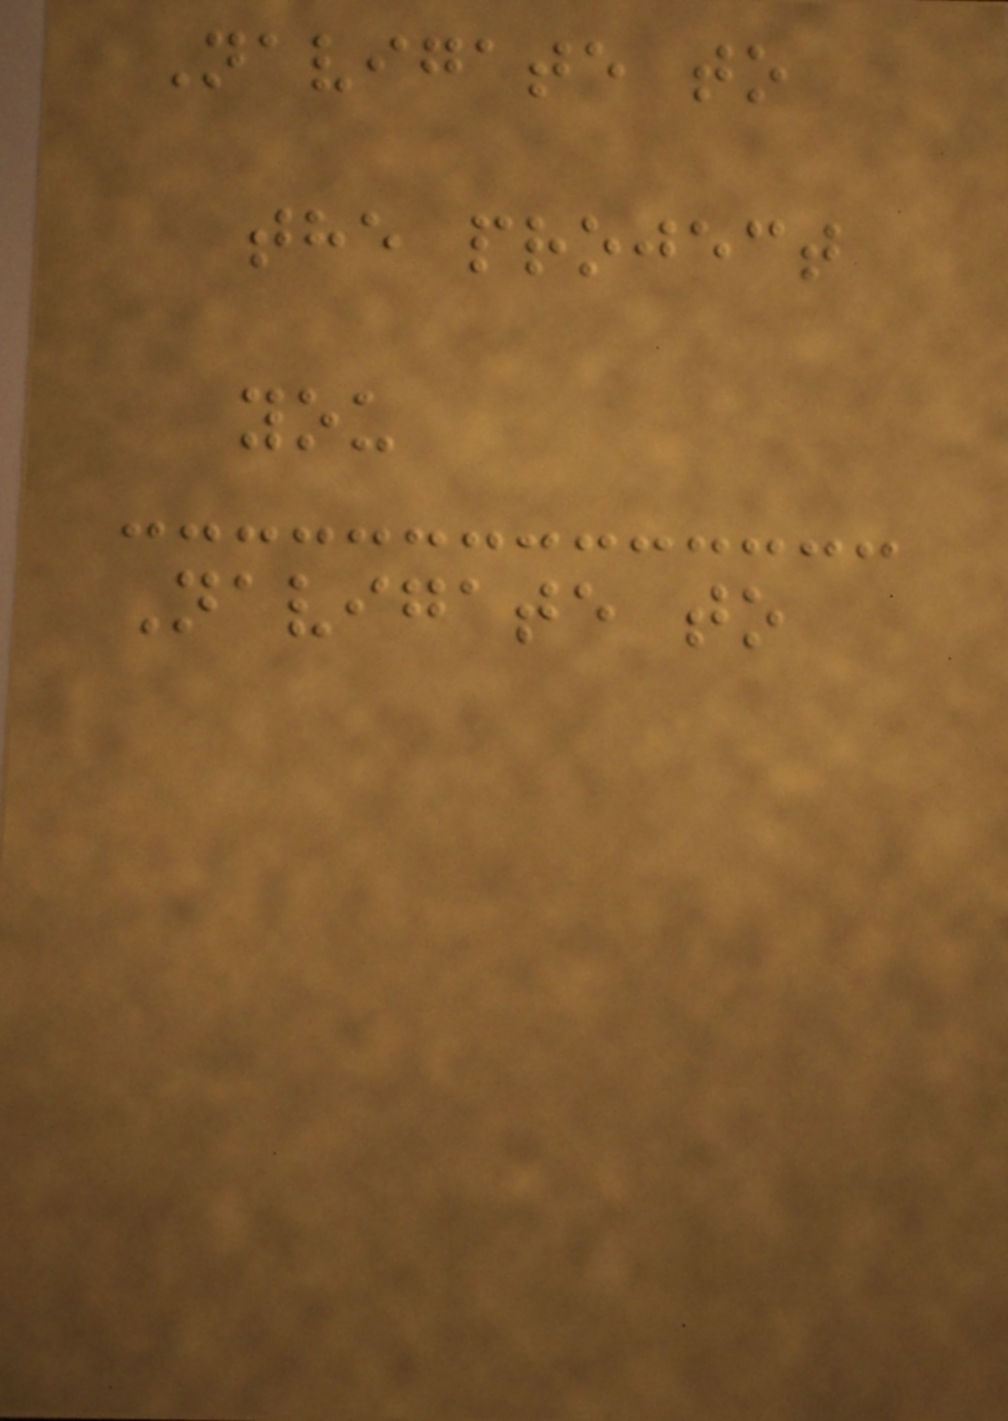Navigate to
the project
you
Navigate to
